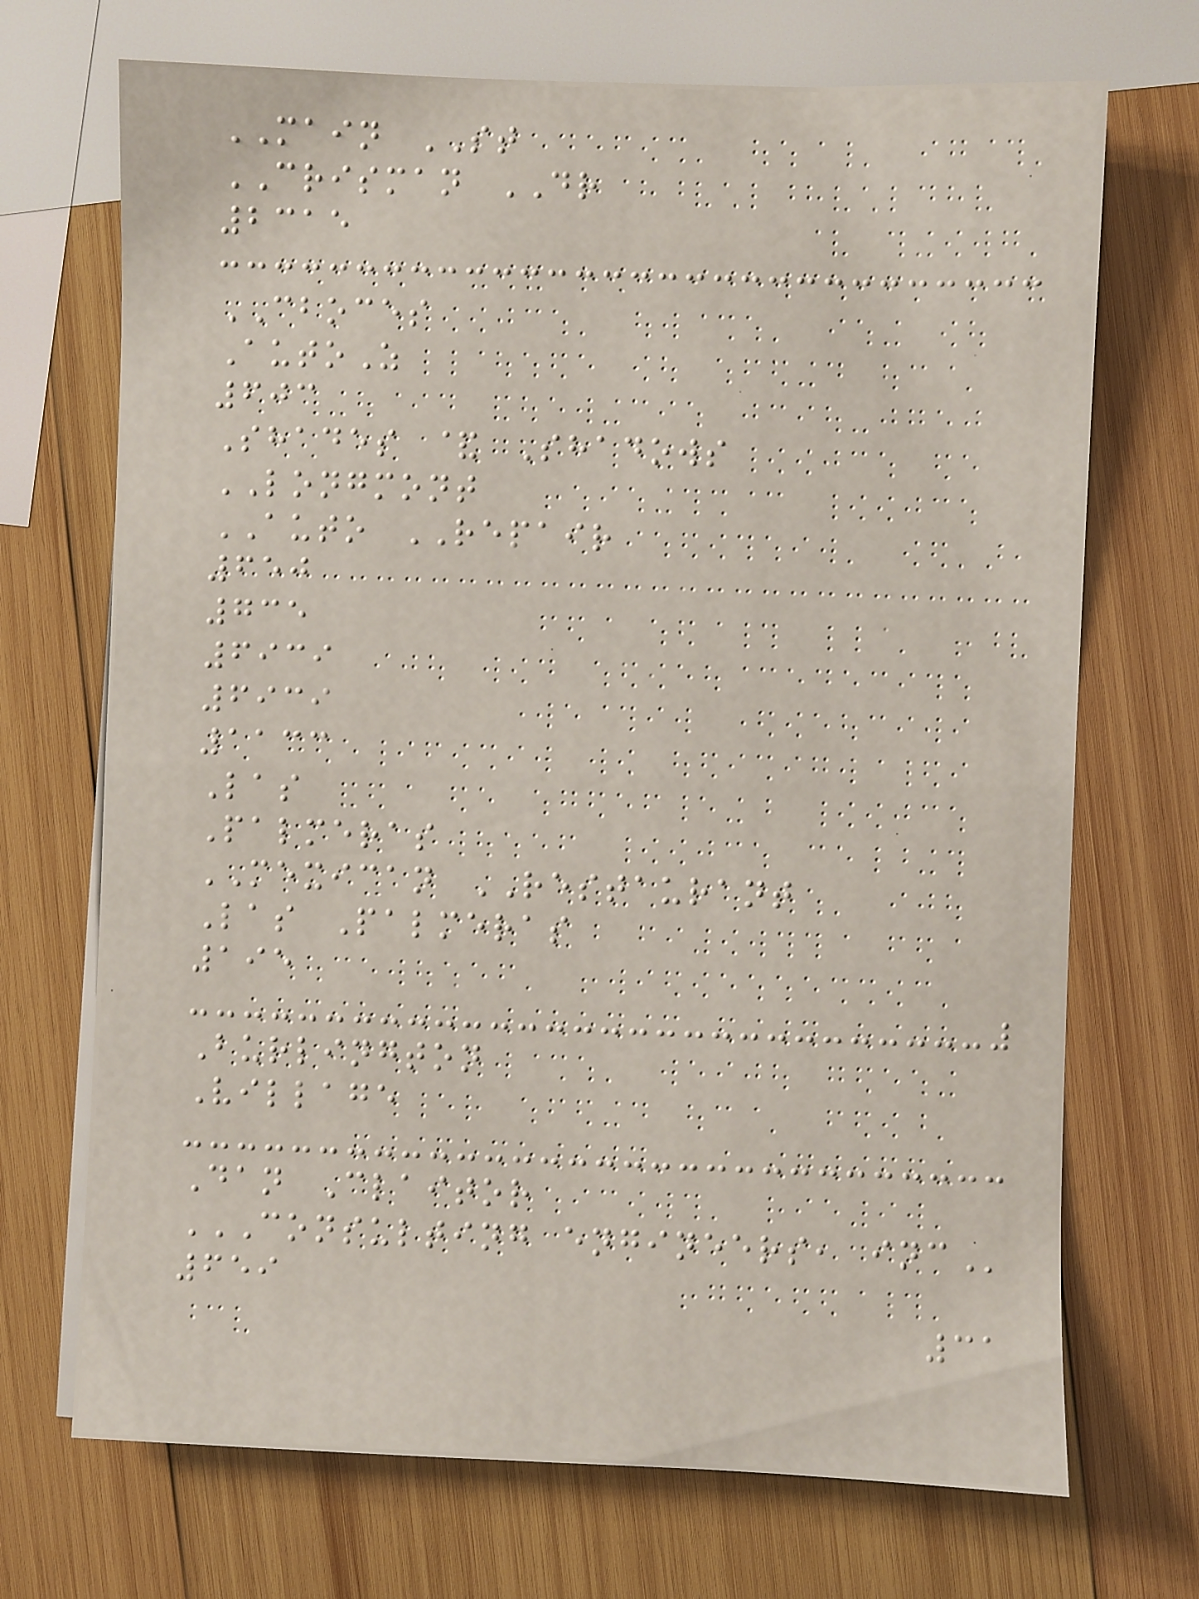MAIN ST
CRISMAN DR
2315
CBOCES
AutoZ
603
Shades & Shadows
LONGMONT
AUTO REPAIR
650
735
6939
6939
1133
Las
Palmeras
MEXICAN RESTAURANT
Las Palmeras
195
Burlington
Village
Dan Claitor
CONSULTING ENGINEERS, INC
659
31
